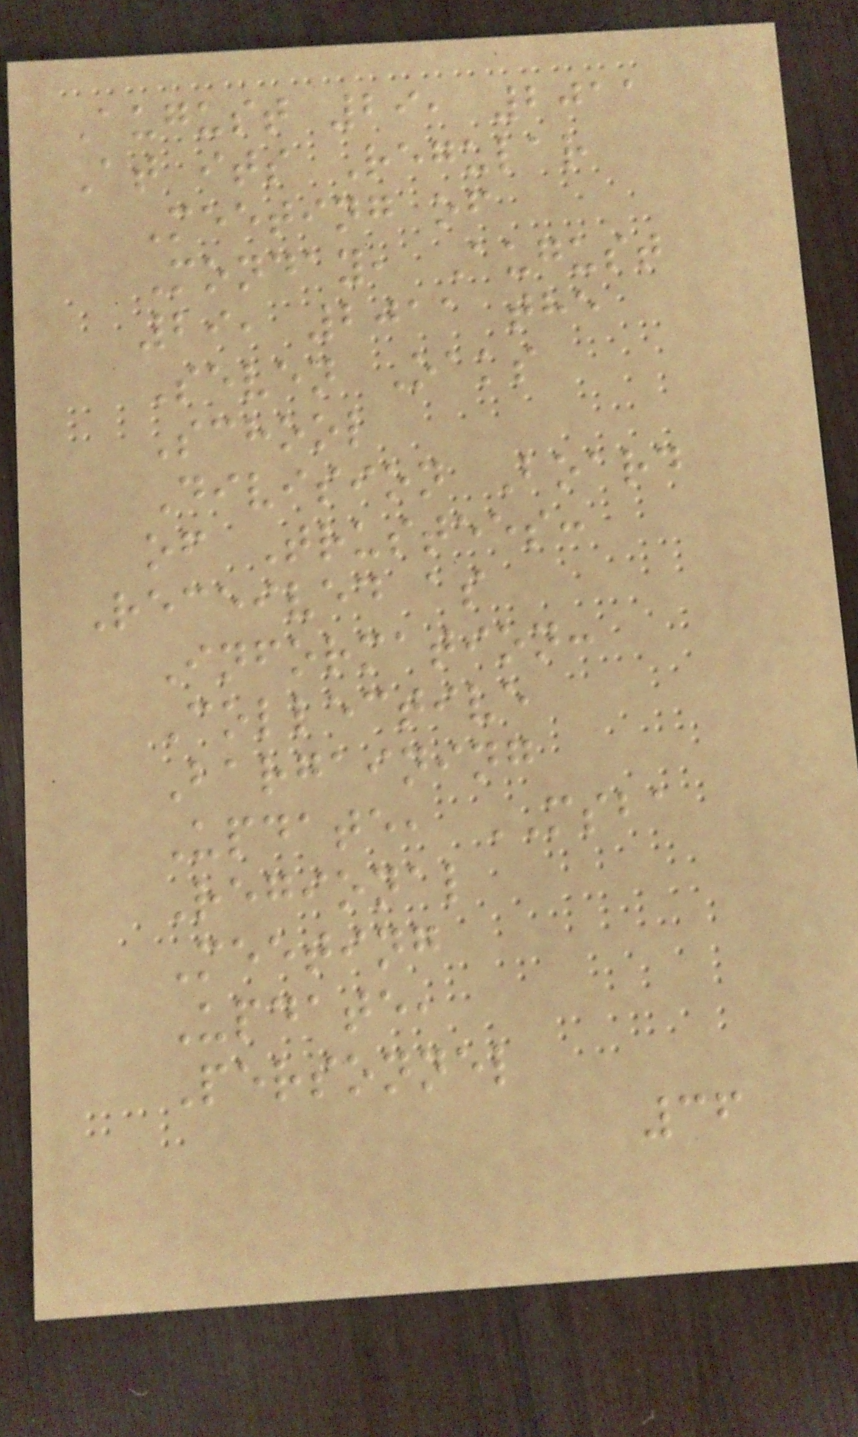August 29, 2011
At its Regular
Meeting of
Monday, August
29, 2011 the
Seven Oaks
School
Division Board
of Trustees:
Received as
Information:
Collective
Bargaining
Update, MSBA
Regional
Meeting
Update,
Personnel
36
